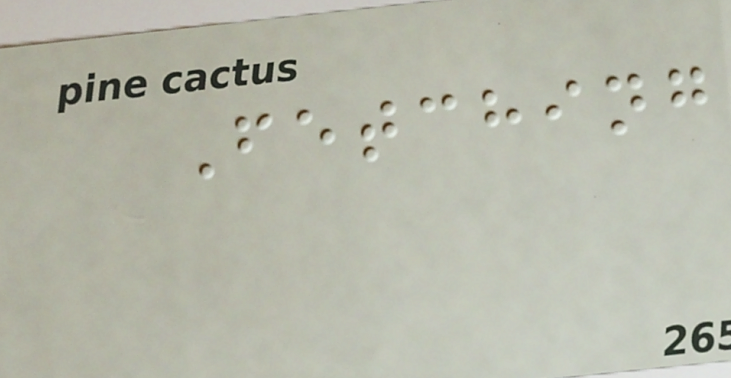Fetching
